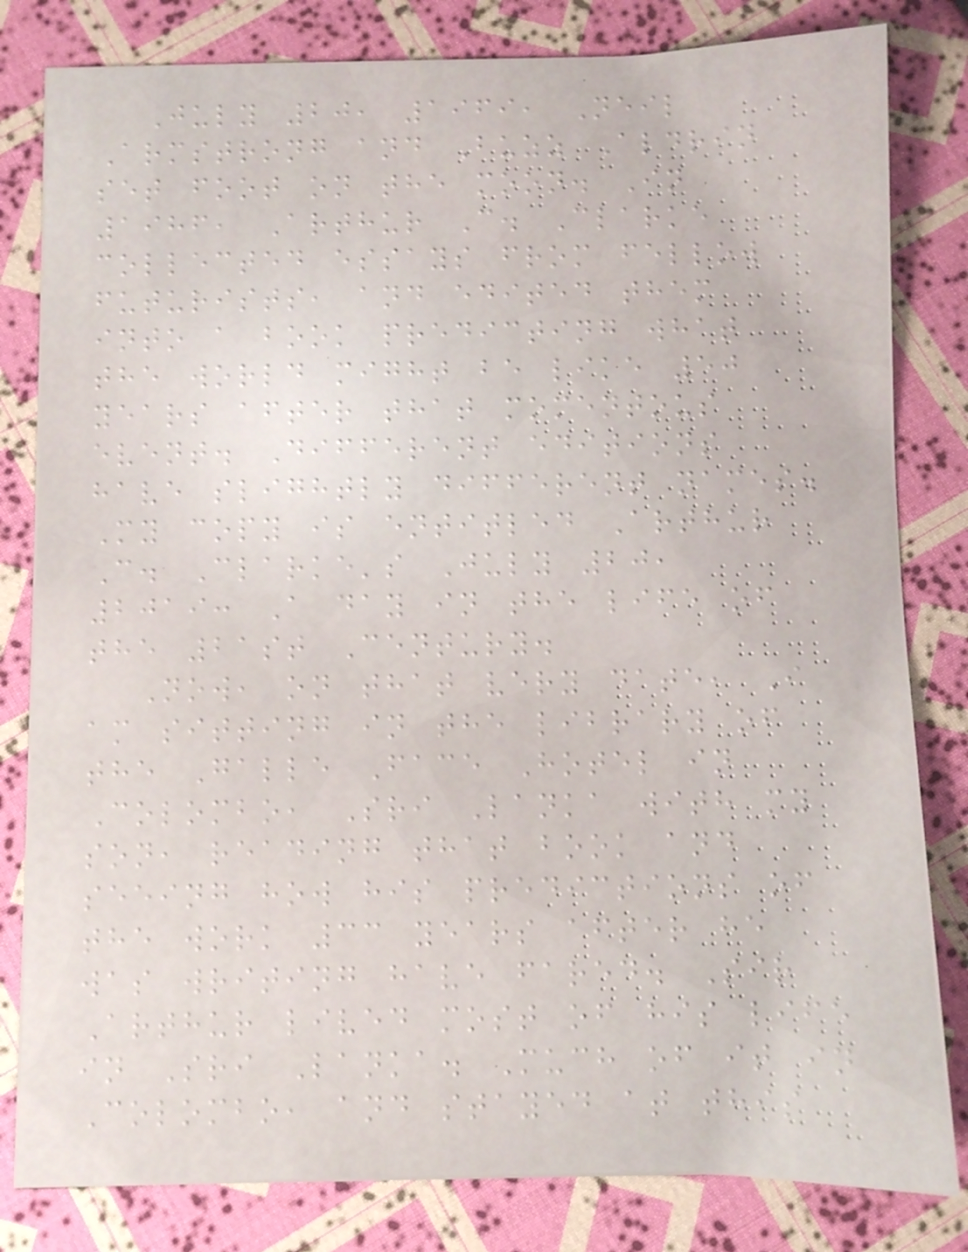July 20, 1969, Neil
Armstrong and Buzz Aldrin
set foot on the moon. In
1986, Arthur C. Clarke
collected essays from fellow
futurists, and edited them
into a book predicting what
the world might be like 50
years after that momentous
event. Different editions
have slightly different names.
My copy is entitled Arthur
C. Clarke's July 20,
2019: A day in the life of
the 21st Century.
Now, on that very date, I
am sitting in the library of
the Galle Face Hotel in
Colombo, Sri Lanka with my
son, reading that book and
seeing how his predictions of
the work 33 years after he
was writing have fared. Sir
Arthur lived most of his life
in Sri Lanka. Much of it in
Colombo, and stayed at this
